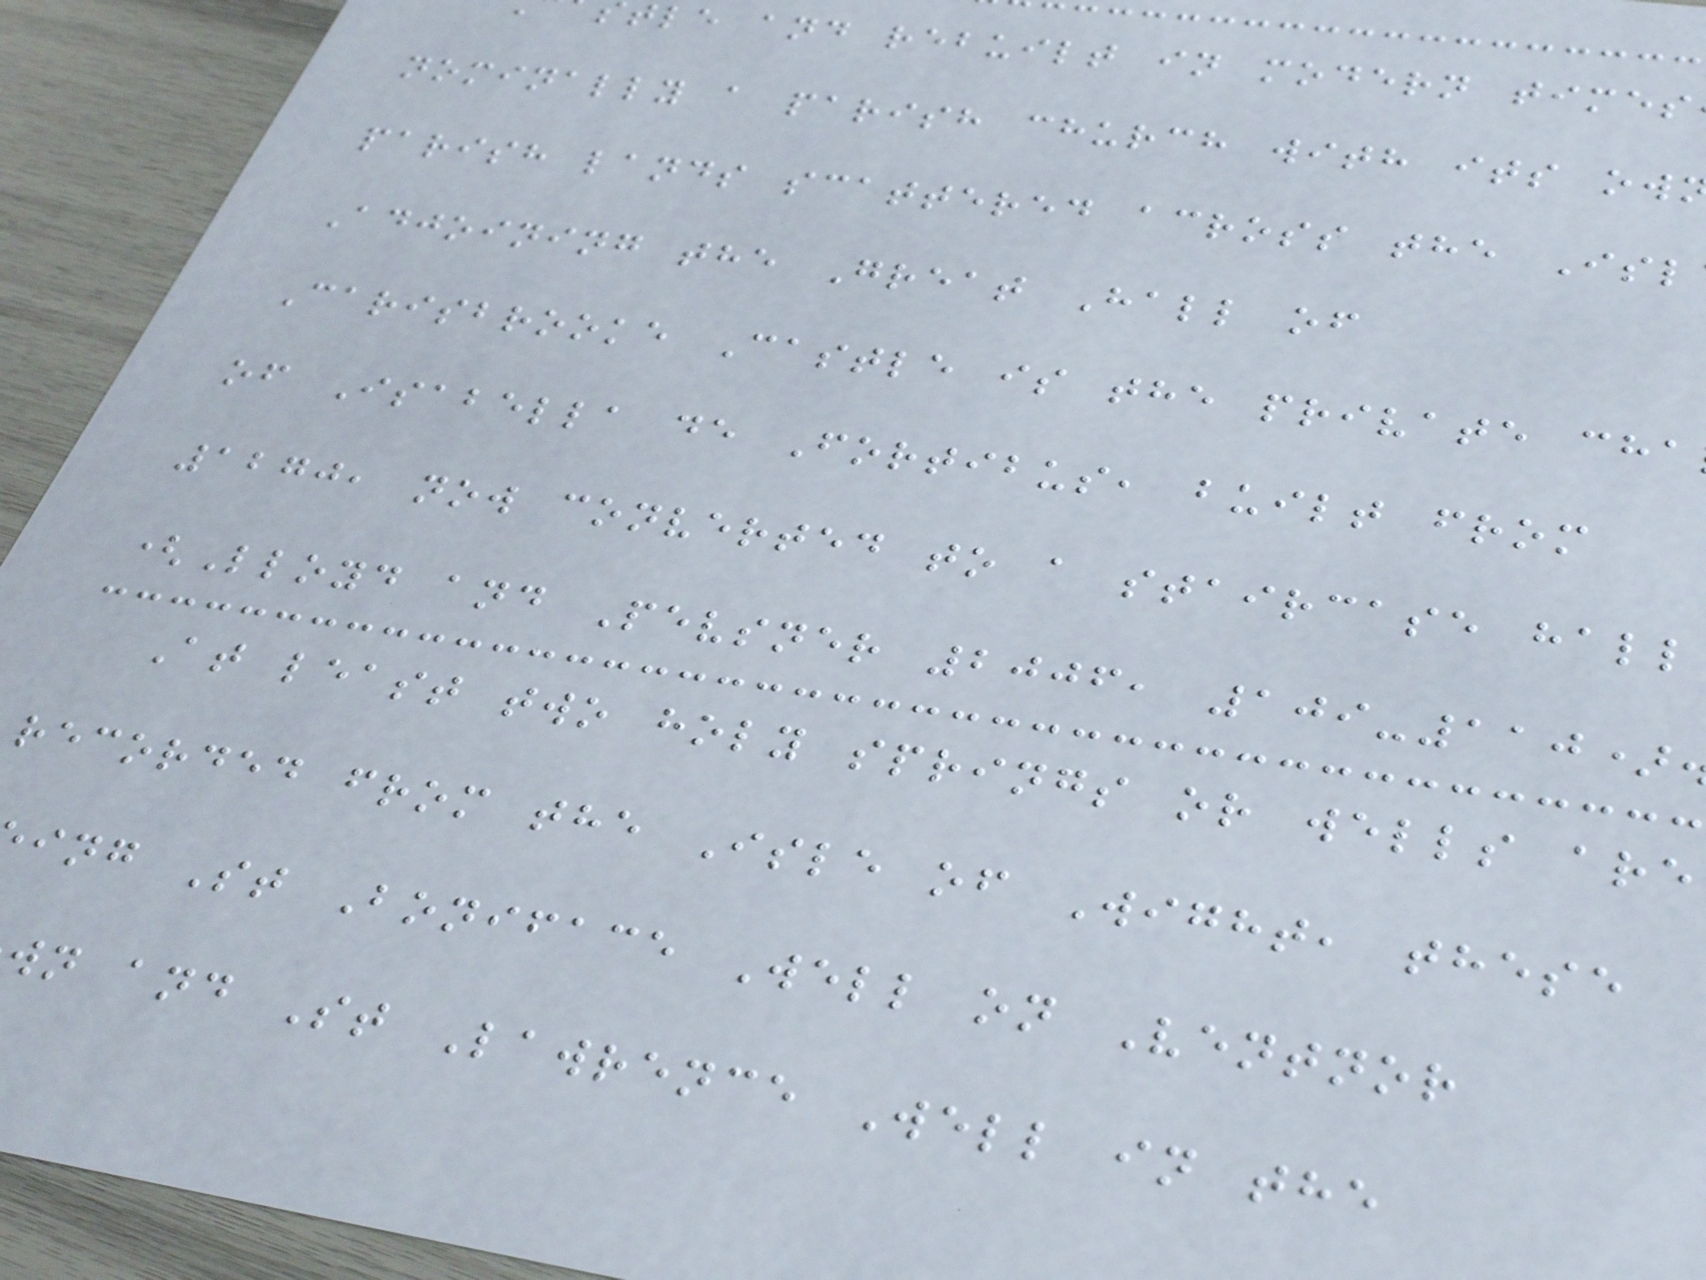tle and rebuilt in modern times
nominally a parish church with its ow
parish lands scattered across the Isl
Adjoining the Great Hall of
Carisbrooke Castle is the private cha
of Isabella de Fortibus, built from
1270, now converted to a staircase hall
(Lloyd and Pevsner 2006, 109-110)
At least two holy springs or wells are
recorded from the Isle of Wight, these
ing St Boniface Well on Ventnor
wn and St Lawrence Well in the
